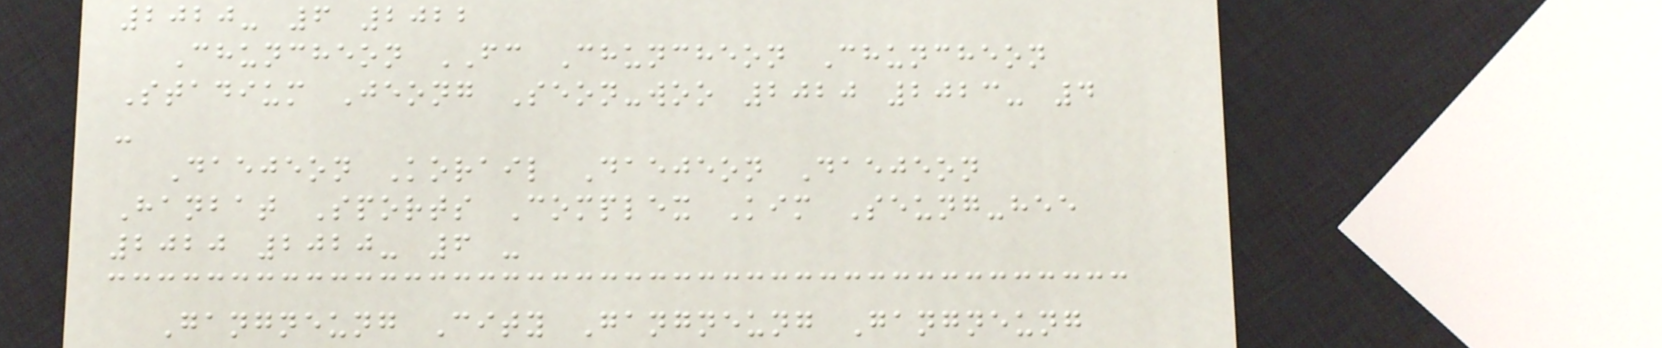2020- 6 2022
Chuncheon FC Chuncheon Chuncheon
Stadium Jeong Seon-woo 2020 2023- 4
-
Daejeon Korail Daejeon Daejeon
Hanbat Sports Complex Kim Seung-hee
2020 2020- 6 -
Gangneung City Gangneung Gangneung
